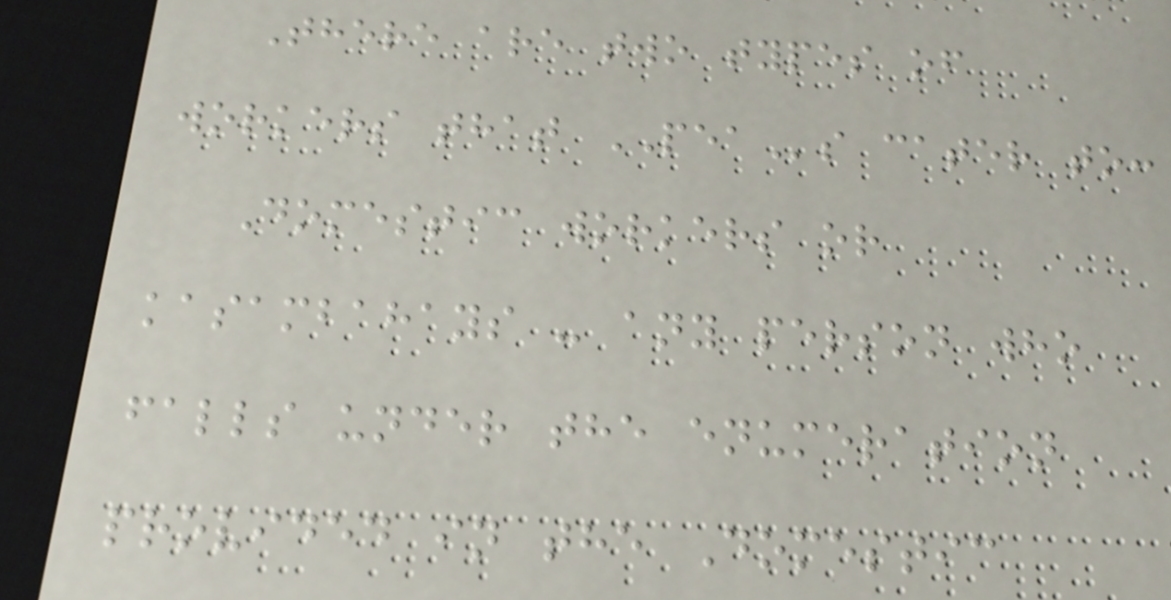There are two types of
workers that PEAs cater to:
Domestic workers or
kasambahays - any person who
falls under the enumeration
provided in the Domestic
